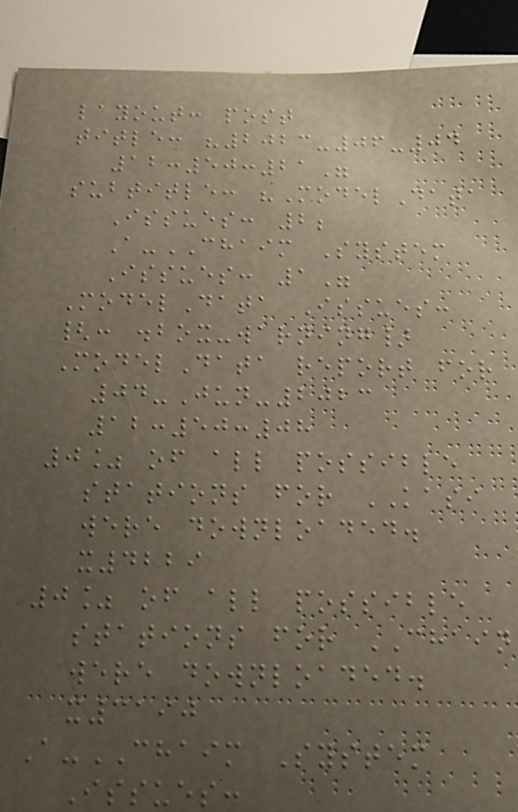layout: post
title: "2023-06-04
12:50:21"
subtitle: "ModelData
Issues: 2;
A-CHAIM System
Issues: 1"
ModelData Issues:
{: .box-warning}
ModelData report for
04-Jun-2023
12:50:08
0% of all possible
stations for KASI
were downloaded.
x4229
0% of all possible
stations for CHAIN
were downloaded.
x3190
A-CHAIM System
Issues:
